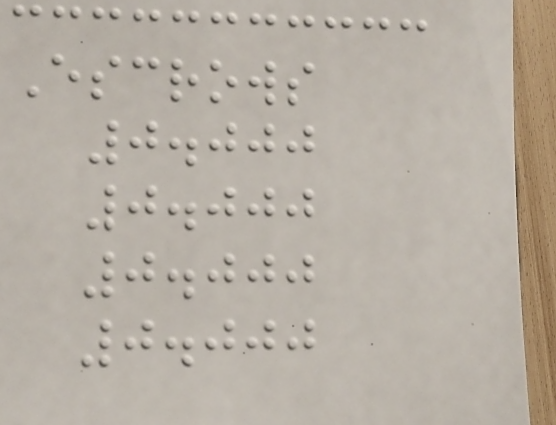Escrows
0.000
0.000
0.000
0.000
